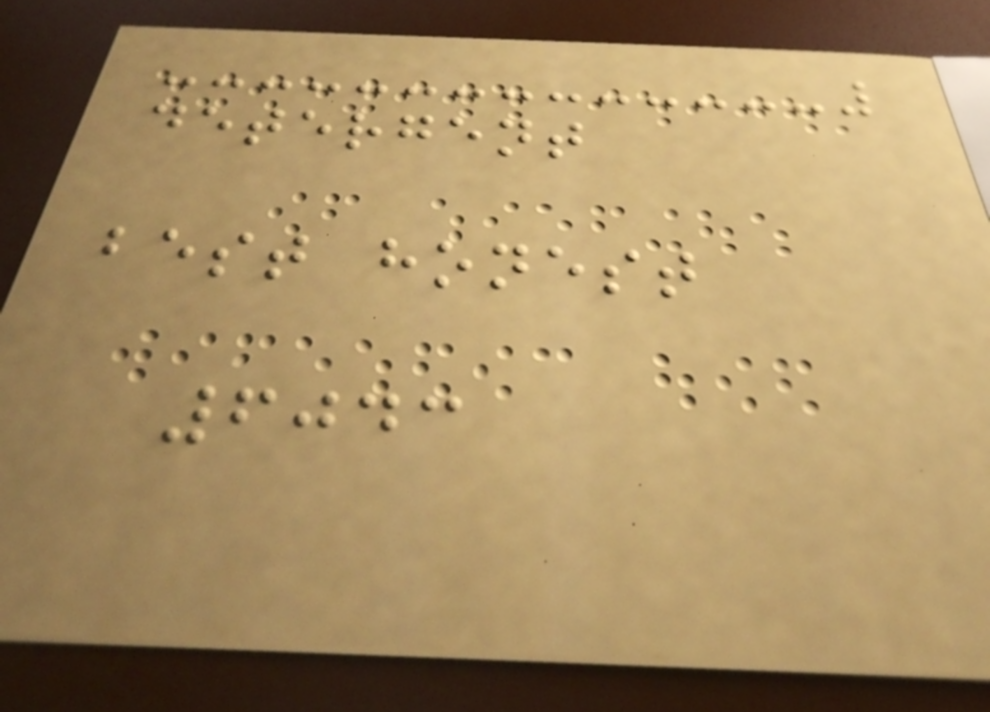detergent
best honest
6043
